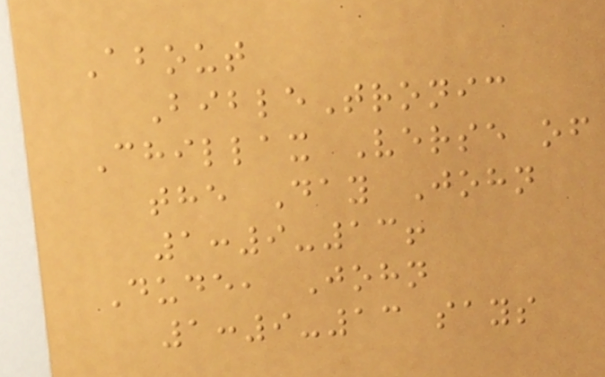About
BibleTronic
Chillax Verse of
the Day John
1:9-13!
Dude, John
1:9-13 says
